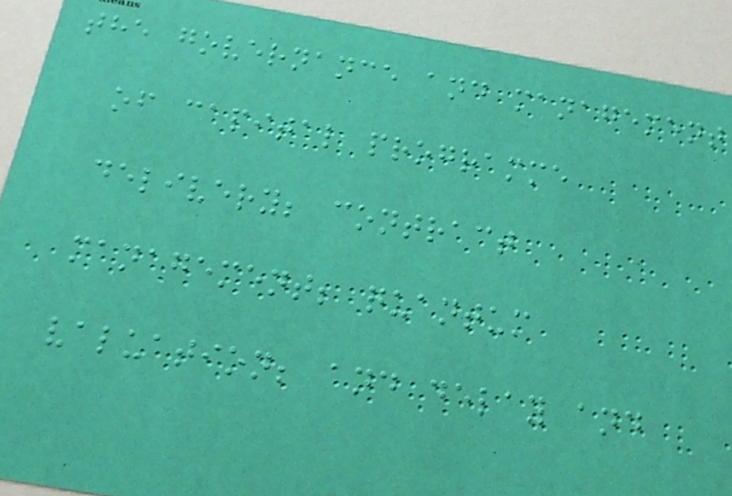the governance and management
of capital programme
delivery; contract
management; quantum
valuation; and delay and
